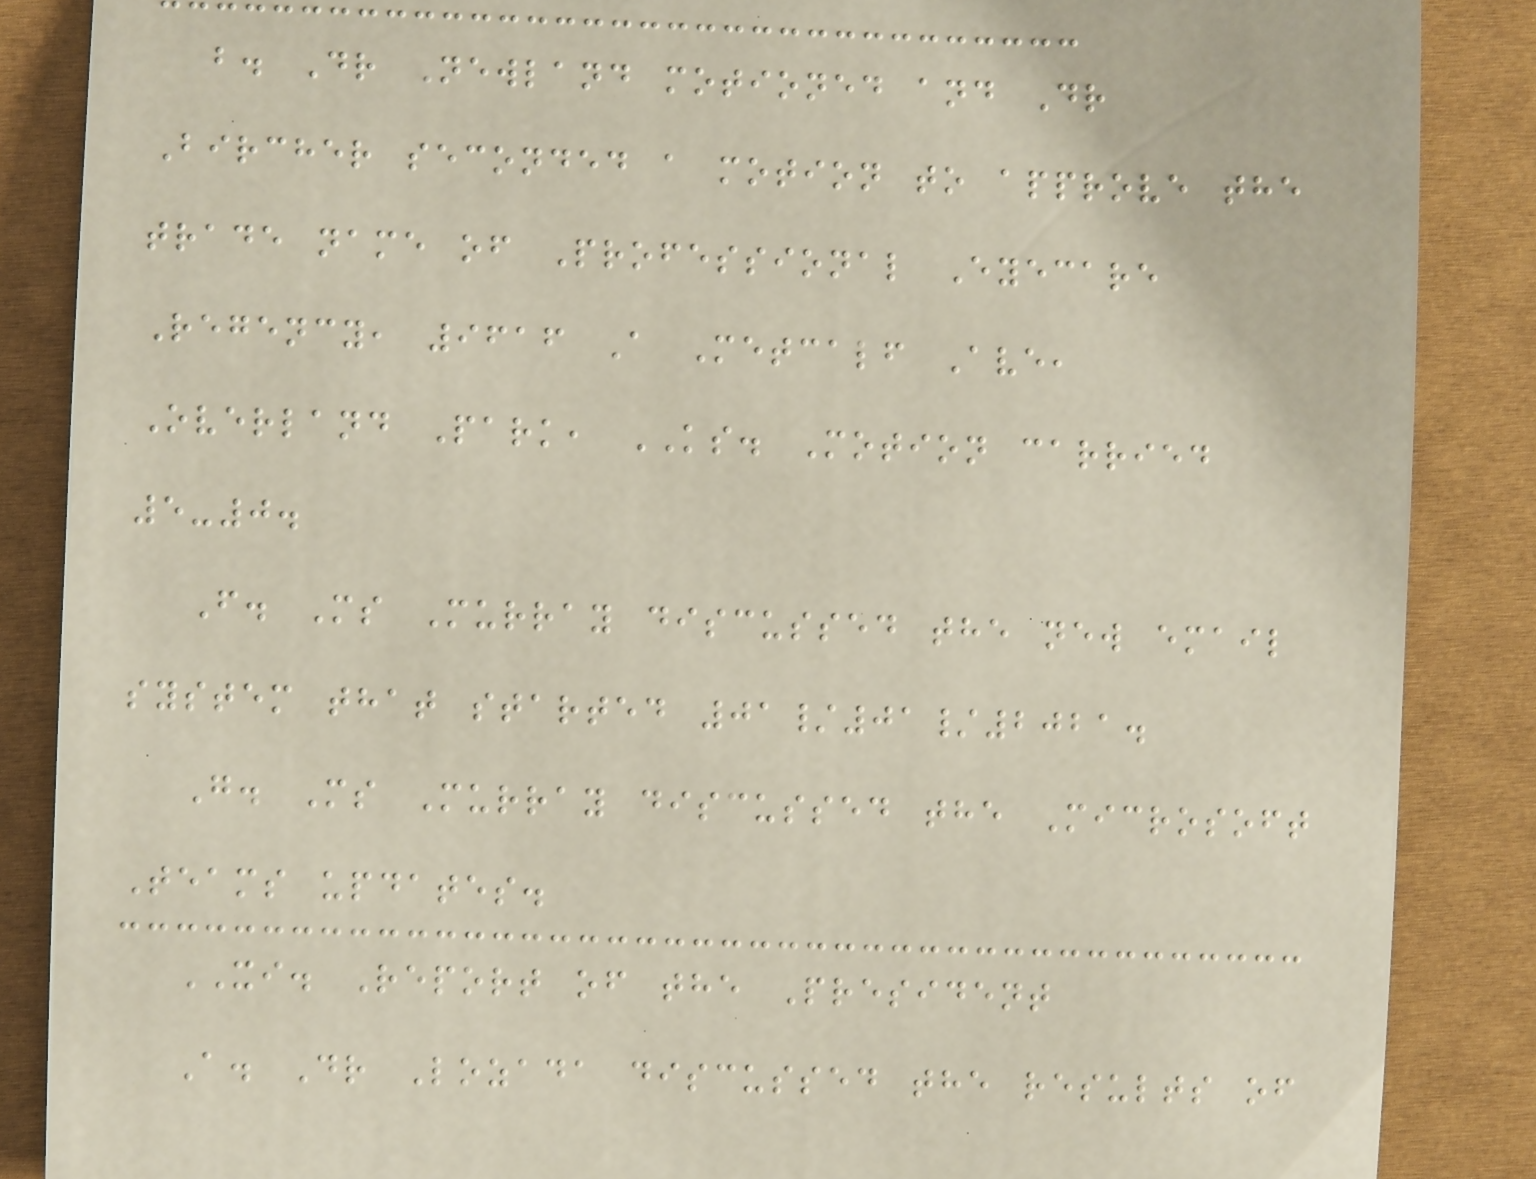b. Dr Newland motioned and Dr
Bircher seconded a motion to approve the
trade name of Professional Eyecare
Regency, 9616 A Metcalf Ave,
Overland Park, KS. Motion carried
5-0.
F. Ms Murray discussed the new email
system that started 01/01/2021.
G. Ms Murray discussed the Microsoft
Teams updates.
XI. Report of the President
A. Dr Lozada discussed the results of
